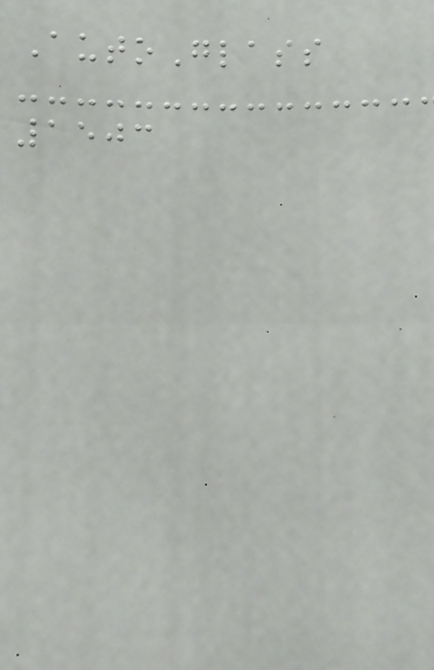AutoGlass
1503
